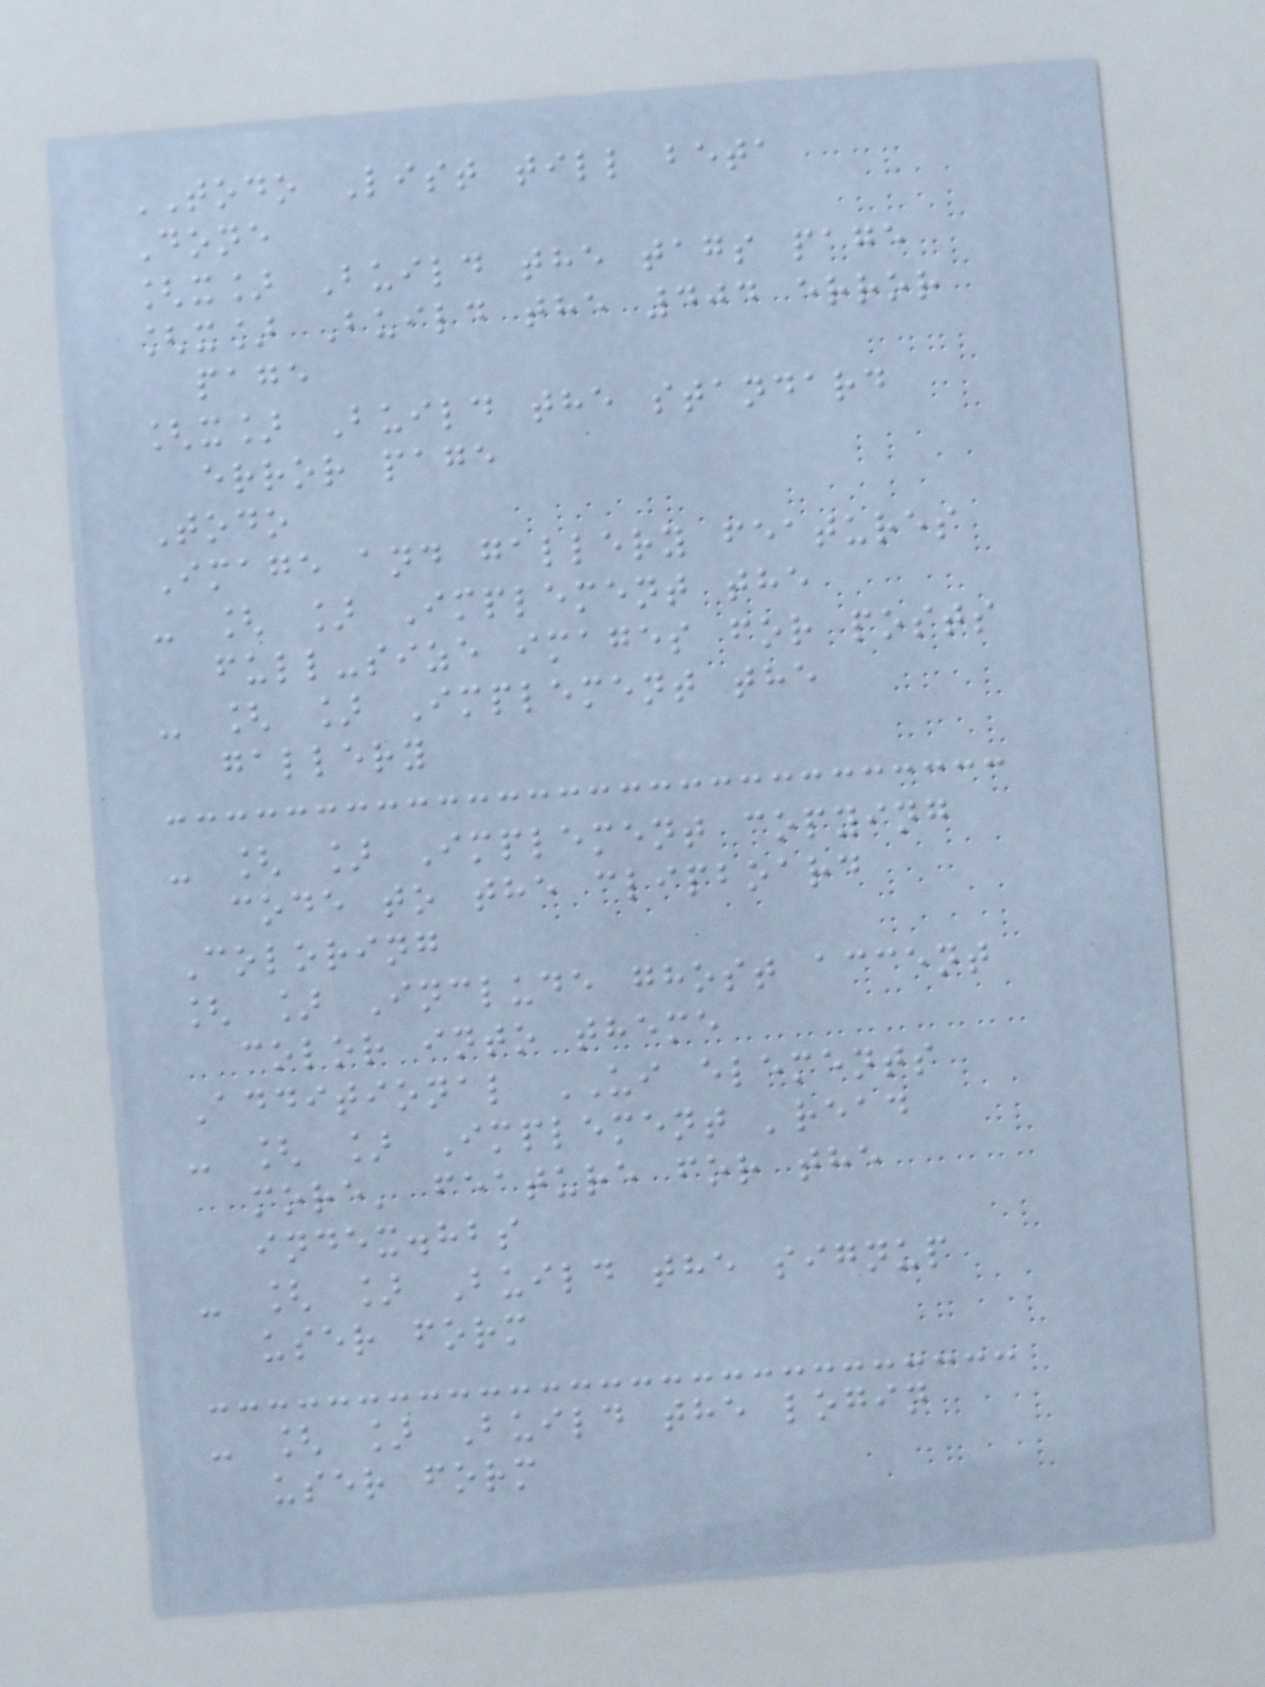TODO List till beta
Done
[x] Build the tags page
[x] Build the 404 error
page
[x] Build the standard
error page
Todo
Image and gallery features
- [ ] Implement the
full-size images for posts
- [ ] Implement the
gallery
- [ ] Implement copying
code to the clipboard
Coloring
[ ] Include ghost accent
color into theme
Additional UI elements
- [ ] Implement 'read
more' feature for the
index.hbs
- [ ] Build the signup
user form
- [ ] Build the login
user form
